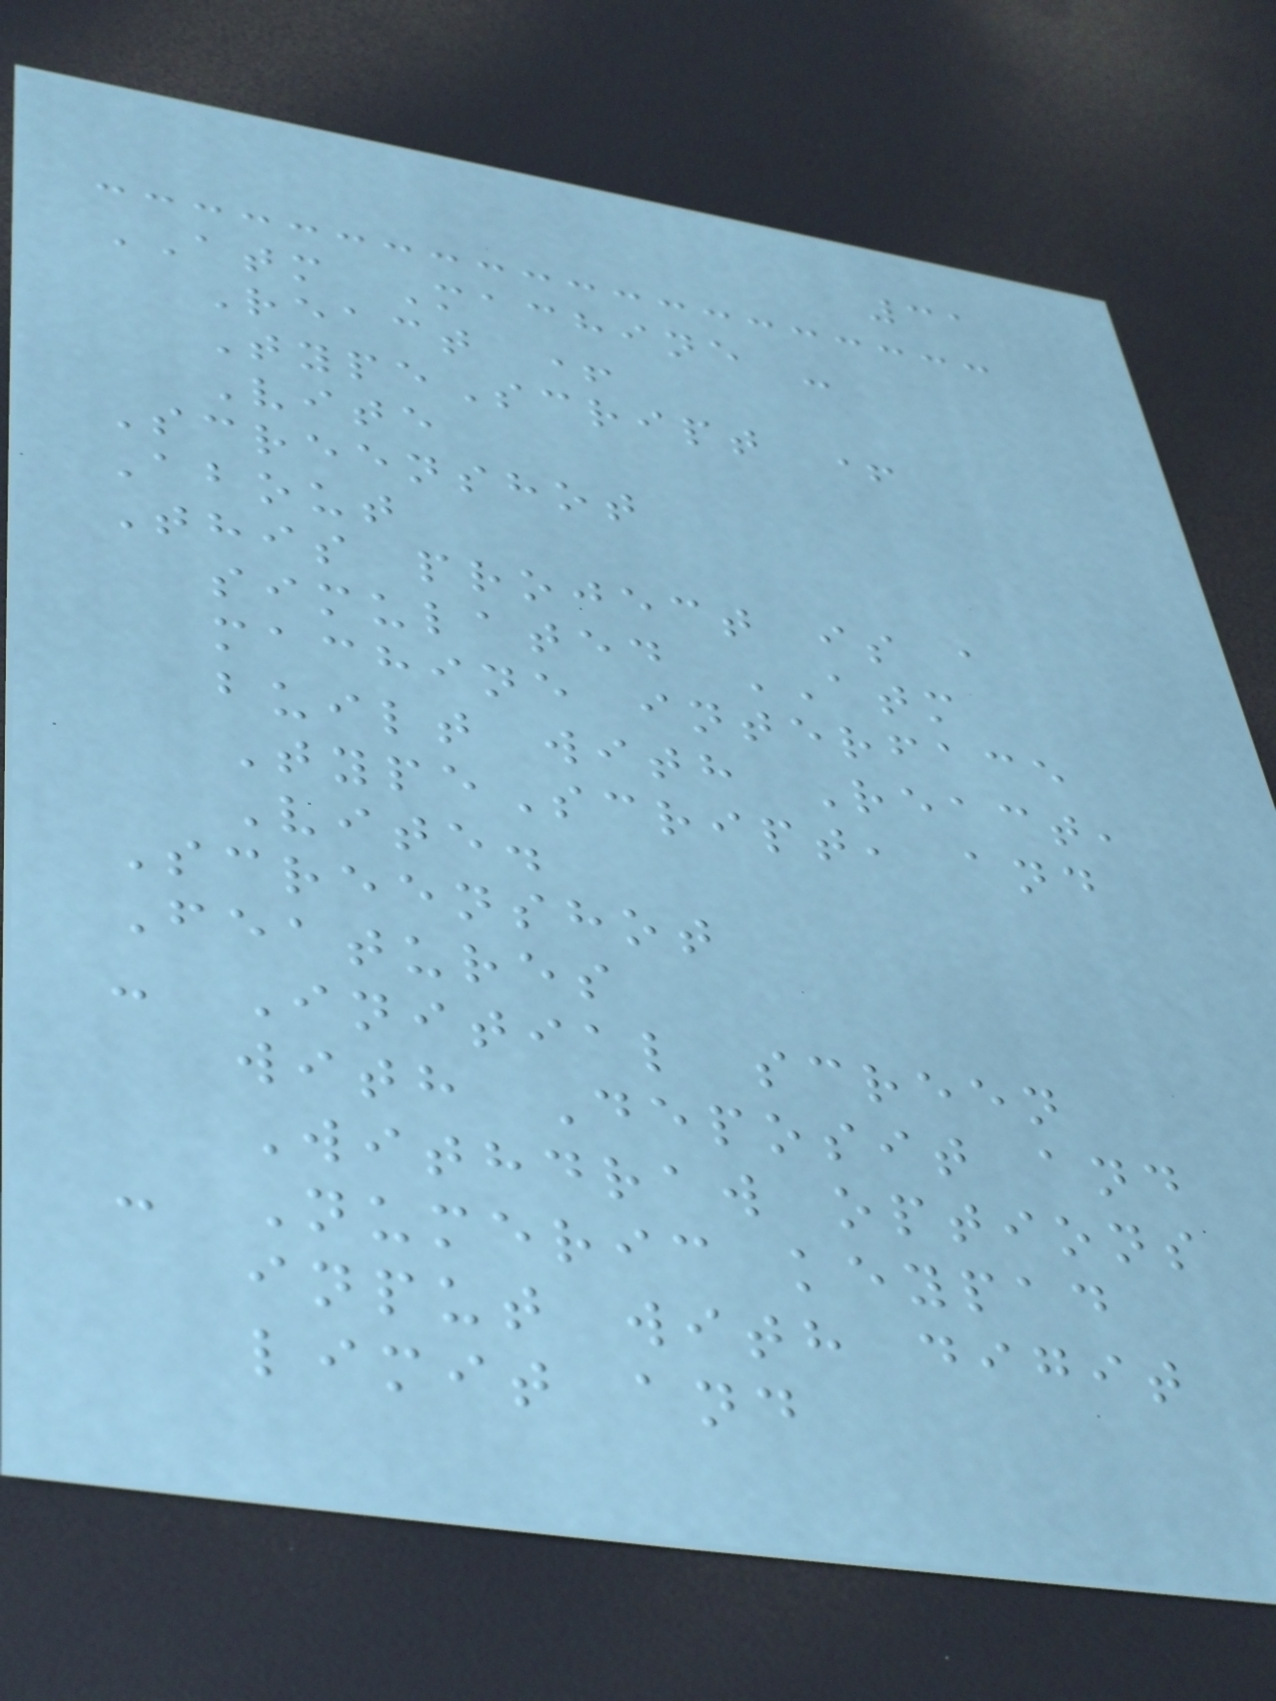31
ATM Machine -
React +
TypeScript +
Vite
Screenshot
About
This project is a
simulated ATM
machine interface
built with React,
TypeScript, and
Vite.
Screenshot
Features
- Initial screen
with Deposit and
Withdraw options
- Numeric keypad
input with digit
limit and
